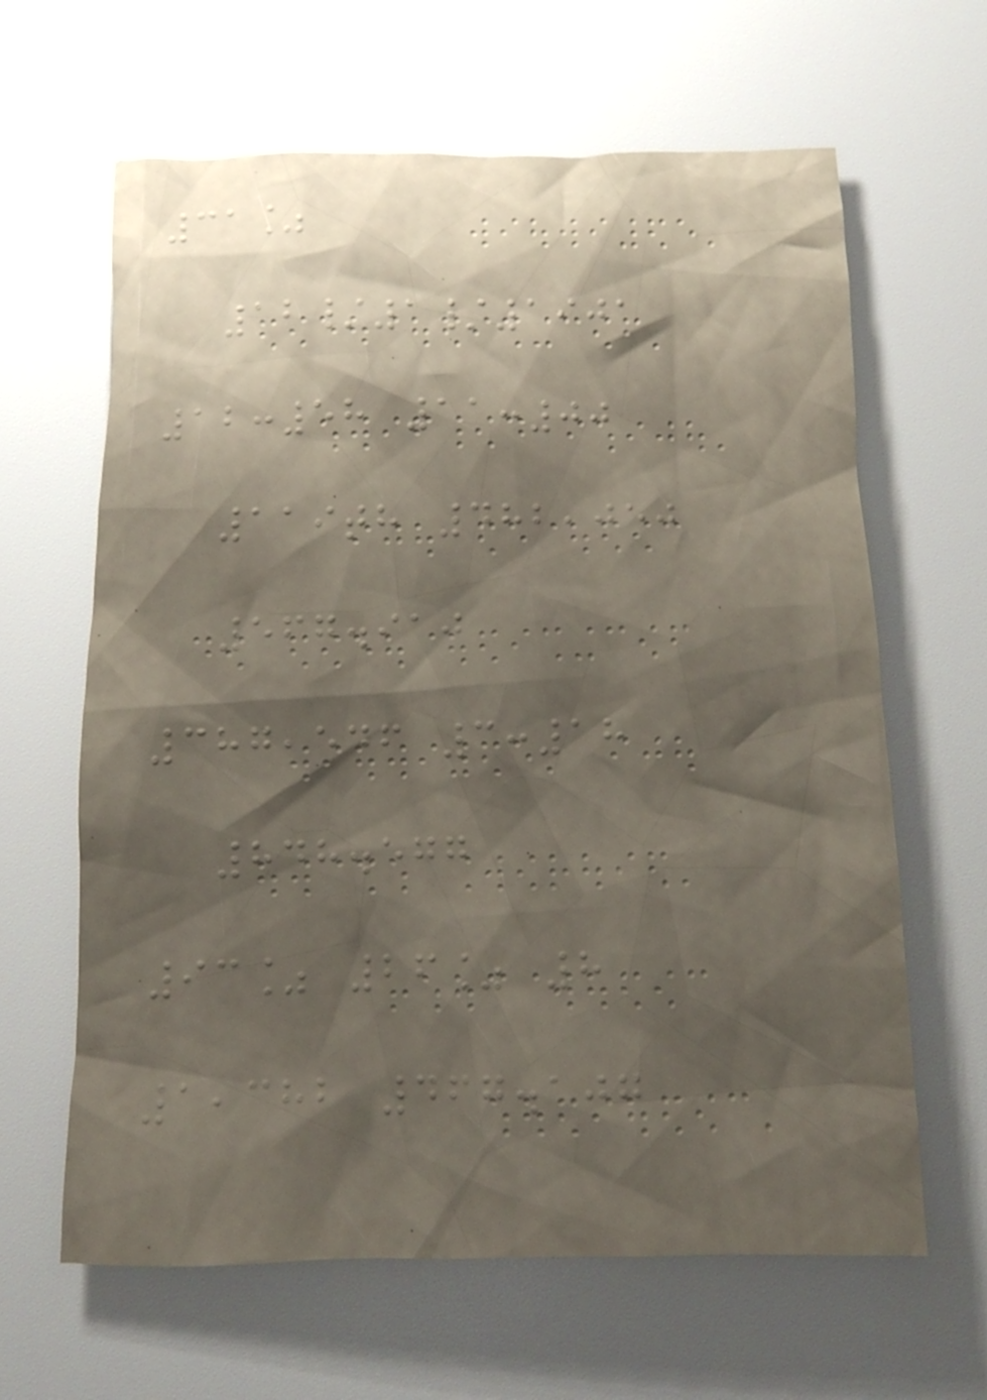31%
12/1/1901
12:58 11:00
119th 482,050
567.910
387,546 3:18
848.577
93% 26% 8
1,382 467.107
